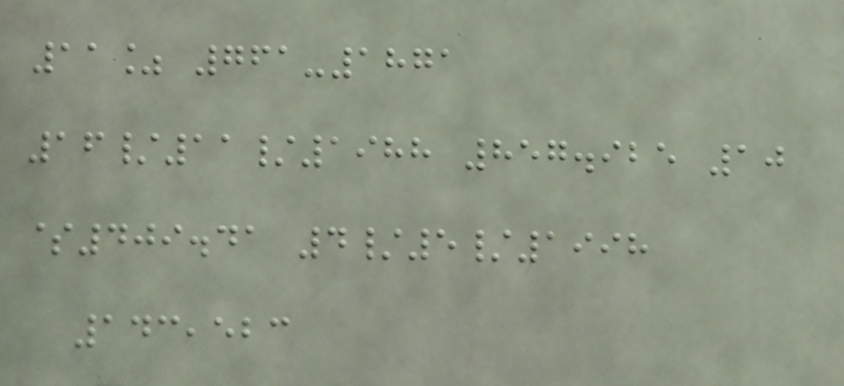11% 761-1871
16/11/1988 857.925 10
$409.41 4/5/1998
143,523
